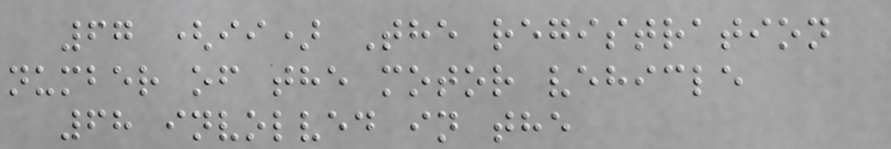67 (ii) The registration
number of the motor vehicle
68 involved in the
